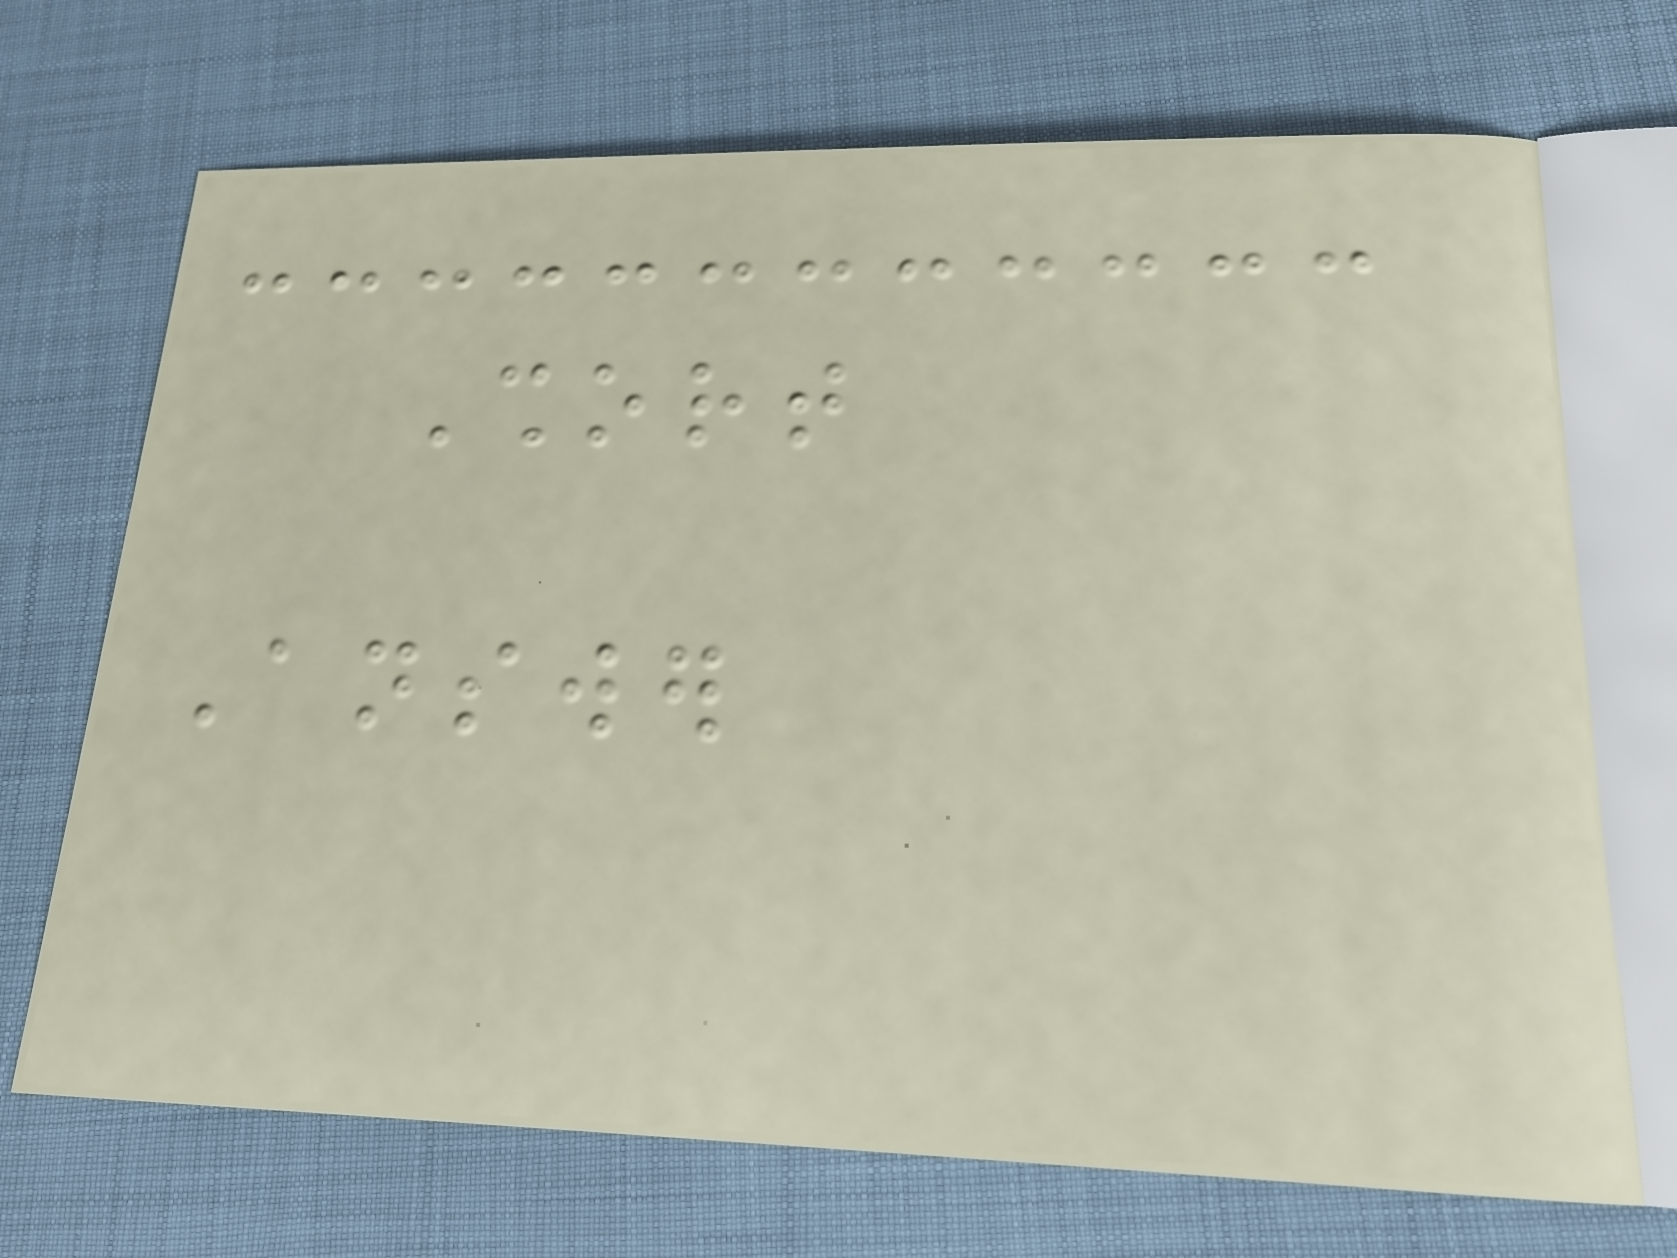Short
Answer
